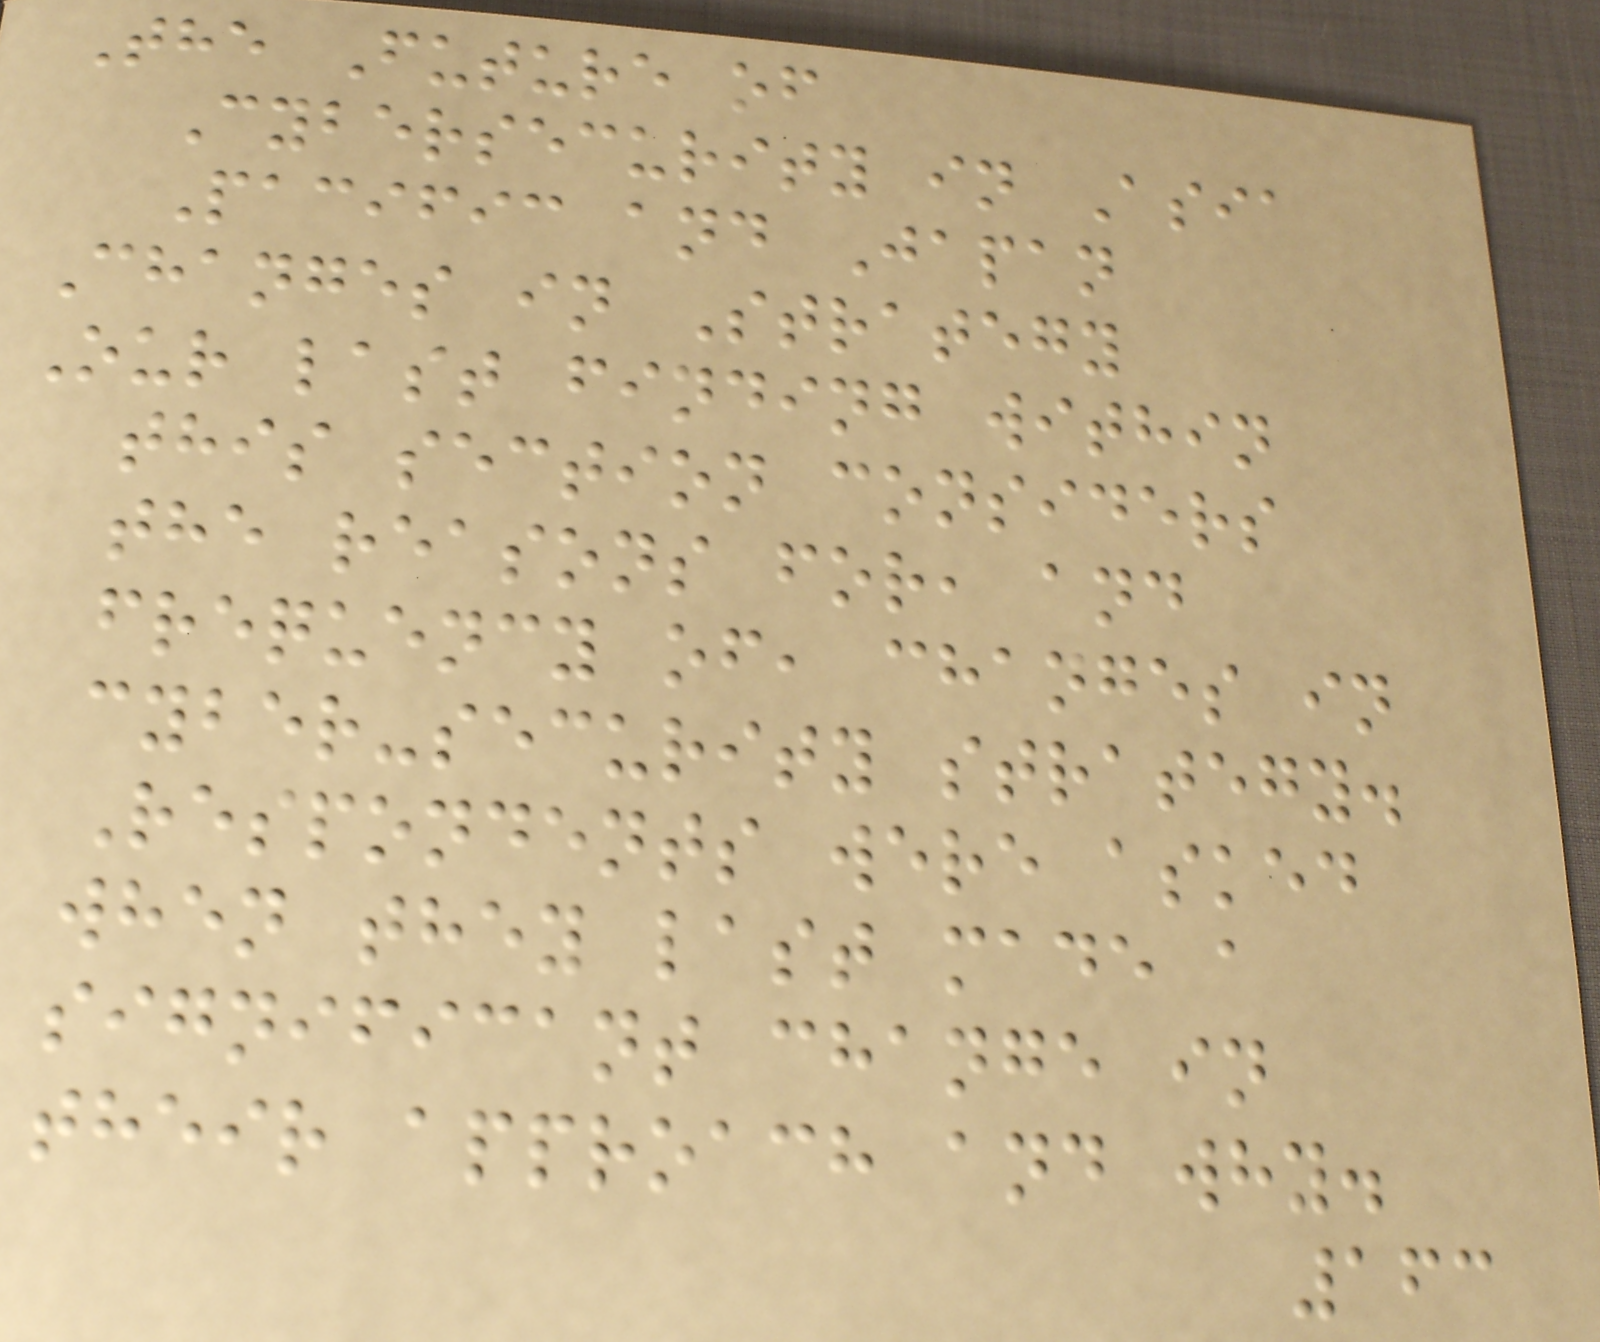The Future of
Cybersecurity in Asia
Pacific and Japan
Changes in Strategy
Our last finding within
this section considers
the reasons for, and
frequency of, changes in
cyber-security strategy.
Respondents were asked
when they last made a
significant change in
their approach and why.
163
